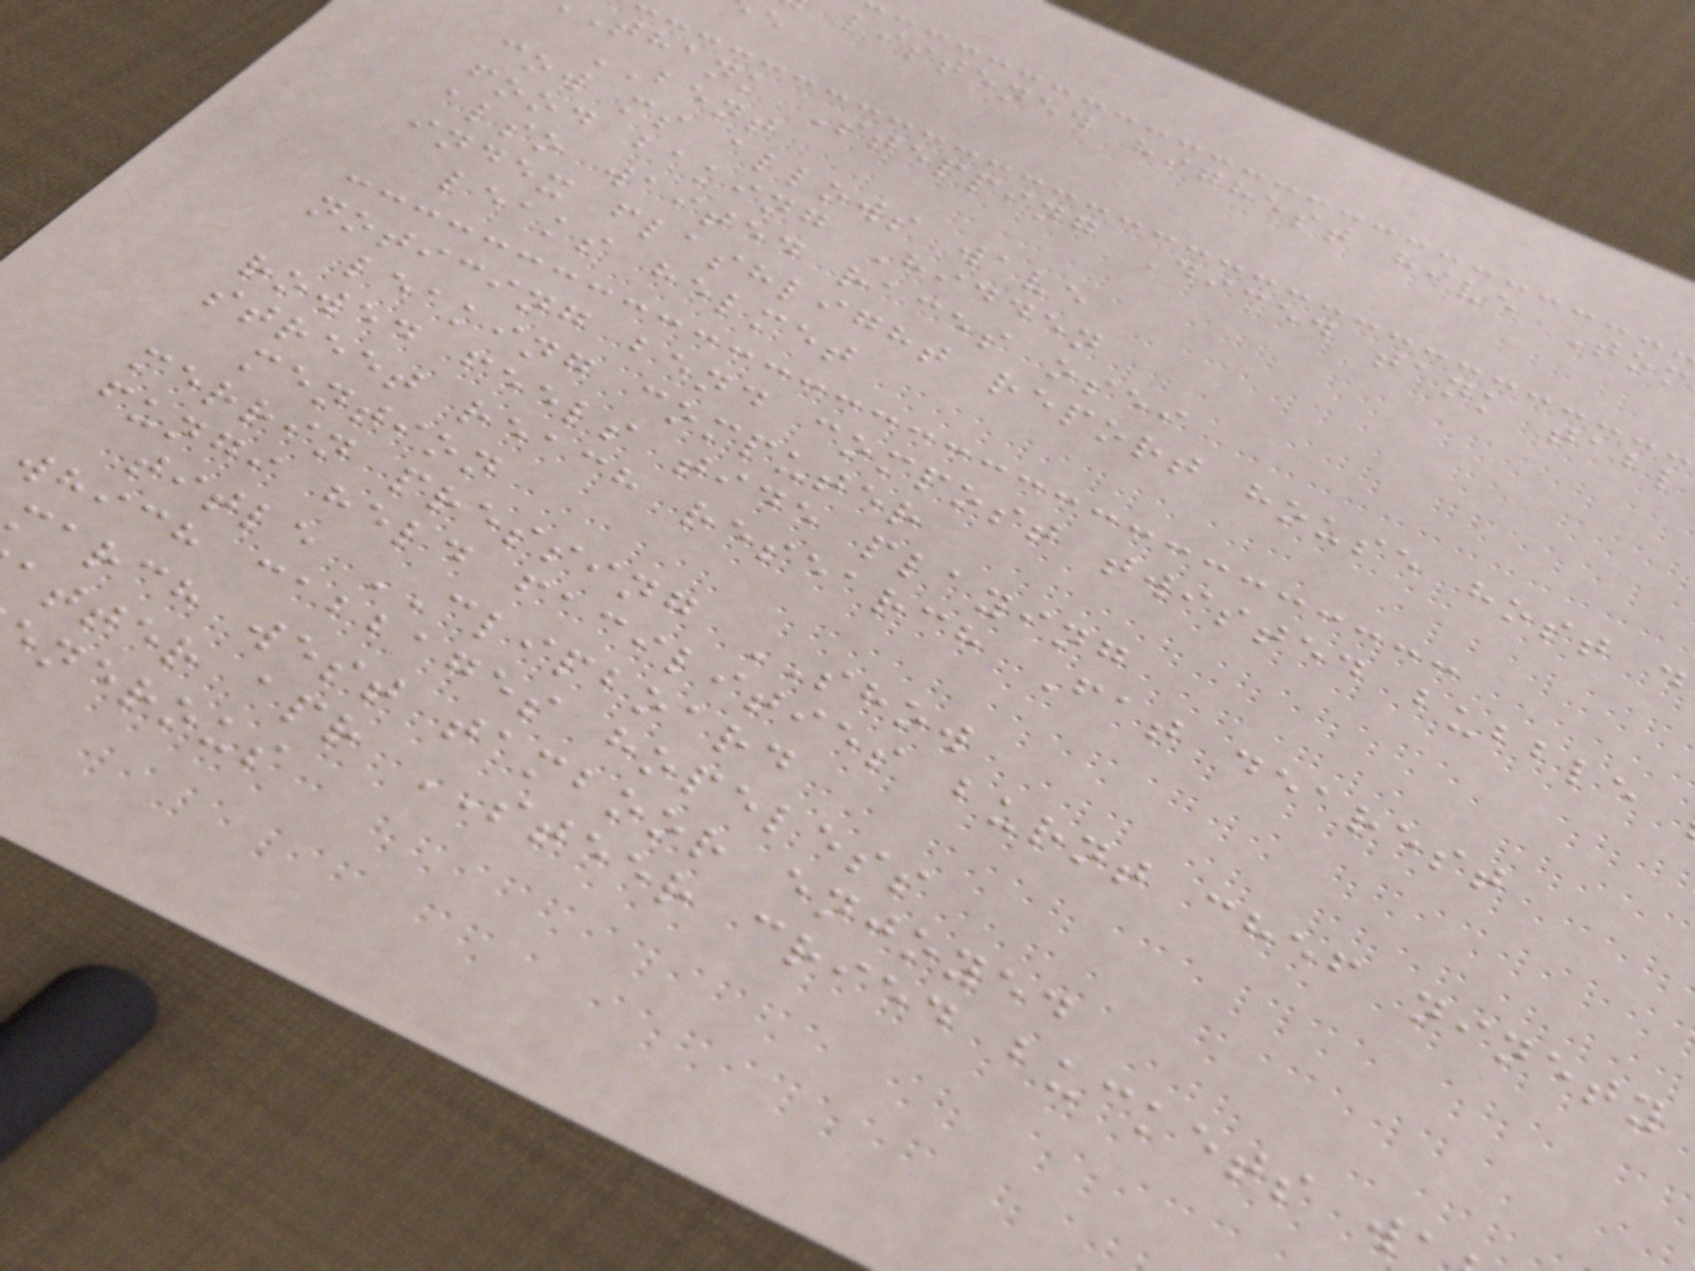listened highest hive Tom
thank Stepping Diced tank tabl
BENT
cow ms allows wave
food baking Hidden
also waited races osei
index flashlight report house host d
leaks helmet
noticing bend compost twisted bubble
leaking computer
rowed feels tide playing
street reach research Fat dearest
mention
merrin pressing SHOW
fungi held facilities burnt chef ninety
title CLIPBOARD
which cabbages hopeless
march west tamboor enjoyed
atter apr STEER cried buckets w
nerous
